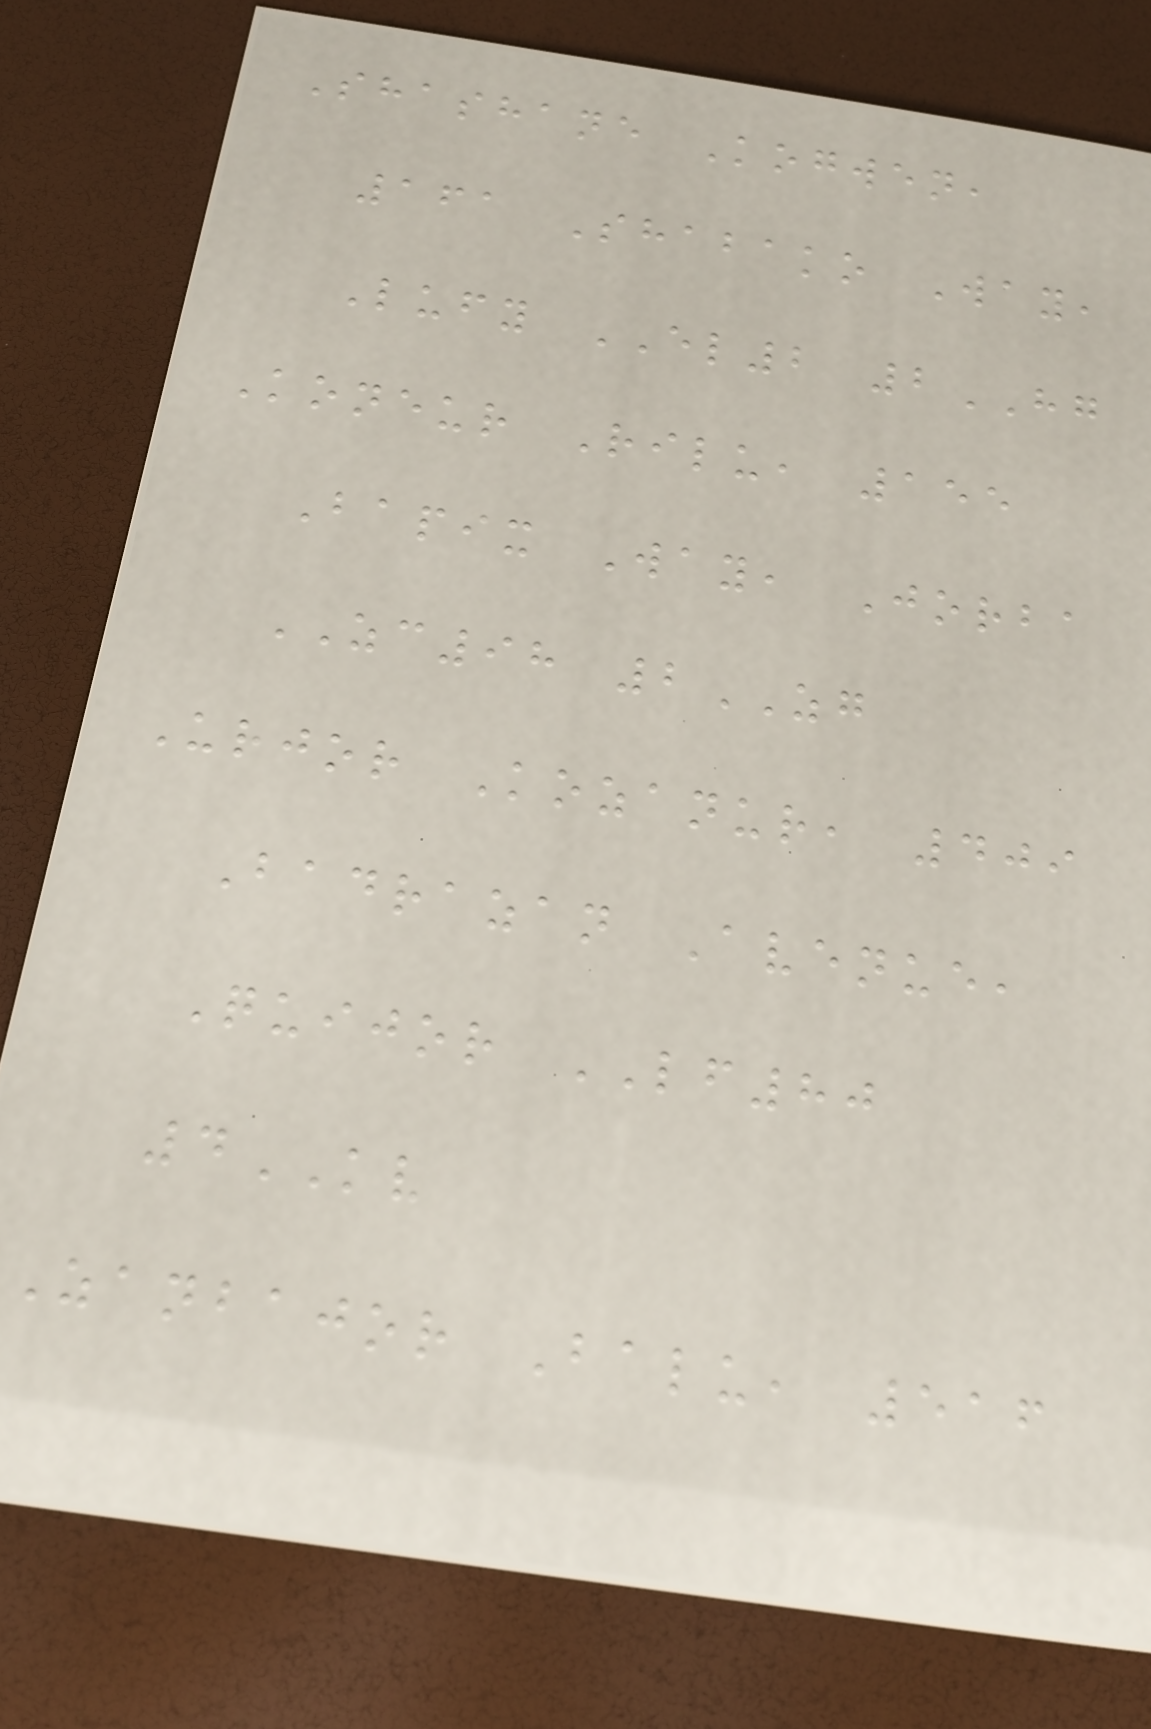Shashane Kogwen,
161 Shabako Way,
Lufy EL2 2HG
Koneur Rilu, 155
Bapix Way, Jorba
ZC98 2ZG
Urjor Kozanur, 409
Badrazan Avenue,
Quijor LF80
4KV
Zanbajor Balu, 516
